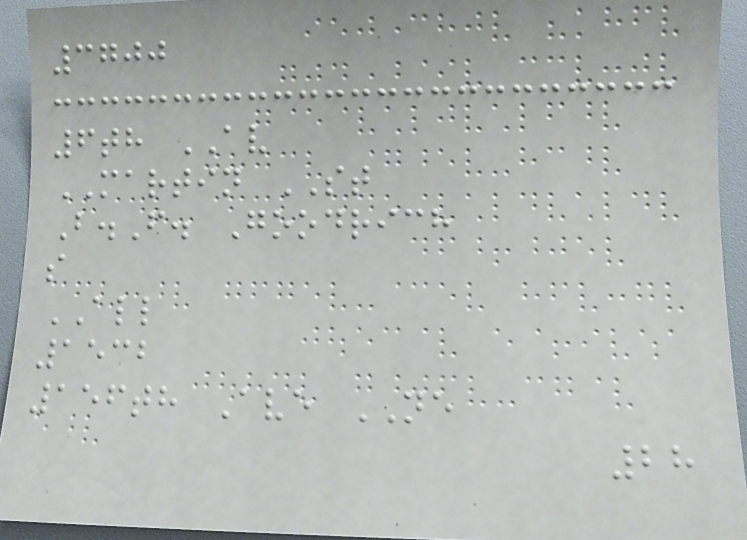3700
6th AV
MARTIN ST
B.F. Goodrich
s
ALL
1532
156th Ave NE
28
